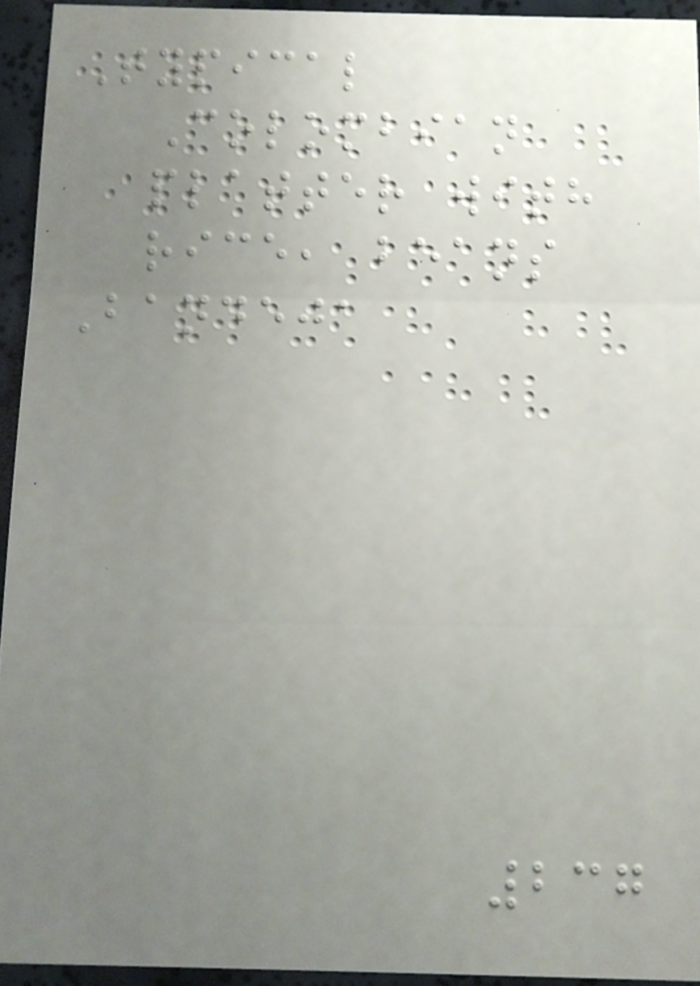Typical
Colombian
platter with
rice, beans
Bandeja
237
